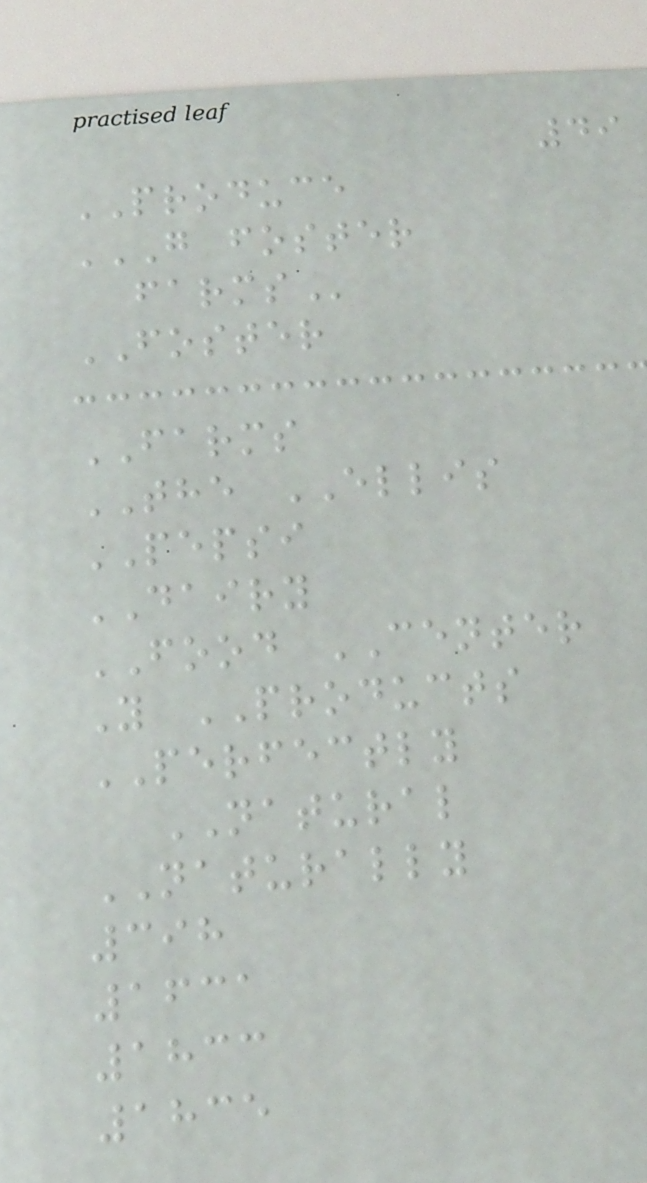49
PRODUCE
G FOSTER
FARMS
FOSTER
FARMS
THE ELLIS
PEPSI
DAIRY
FOOD CENTER
Y PRODUCTS
PERFECTLY
NATURAL
NATURALLY
398
1631
1833
1835
